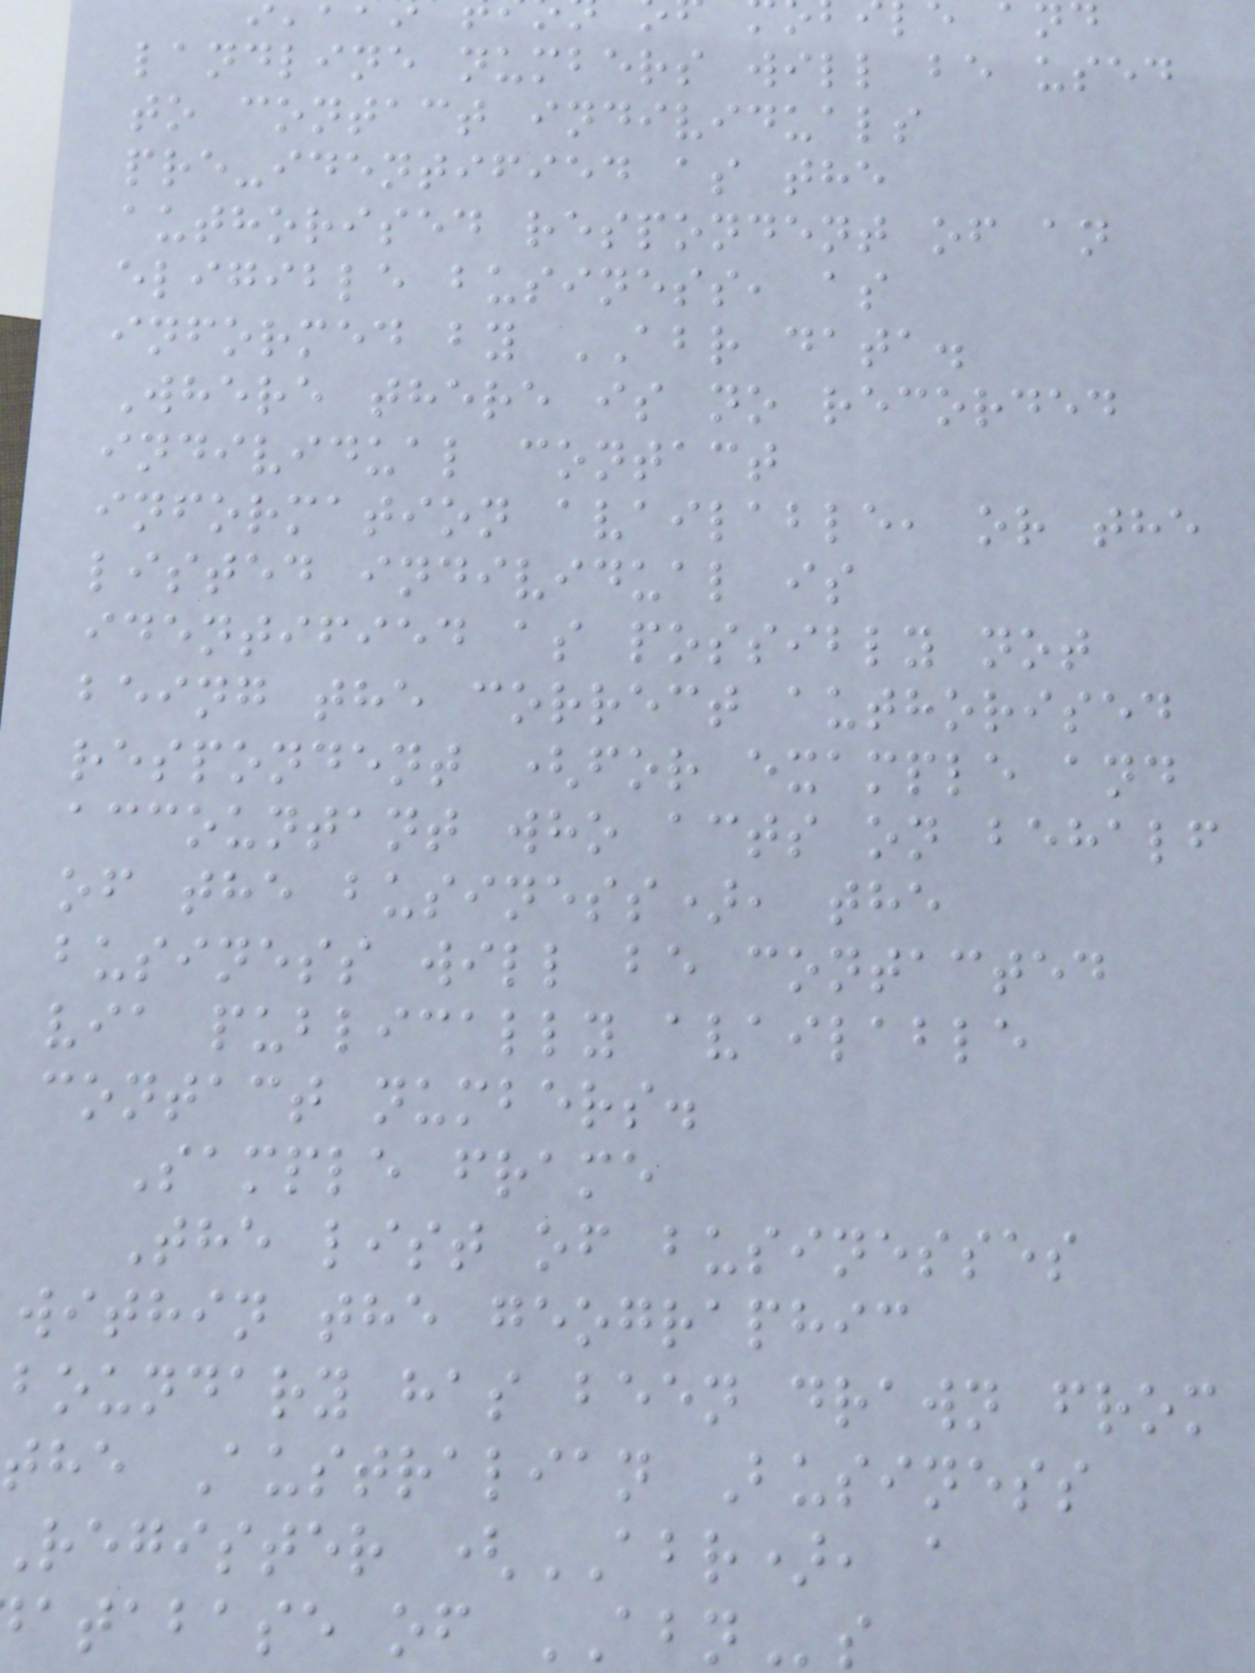landline numbers will be used
to contact individuals
pre-identified as the
authorised respondent of an
eligible business, as
informed by ABR data.
Where there is no recorded
individual contact
information available, or the
listed individual is
identified as possibly not
being the correct authorised
respondent (for example and
accountant who acts on behalf
of the business), the
business will be contacted
via publically available
contact numbers.
Sample frame
The list of businesses
within the geographic
boundary has been drawn from
the Australian Business
register (ABR), a
atabase of ABNs
